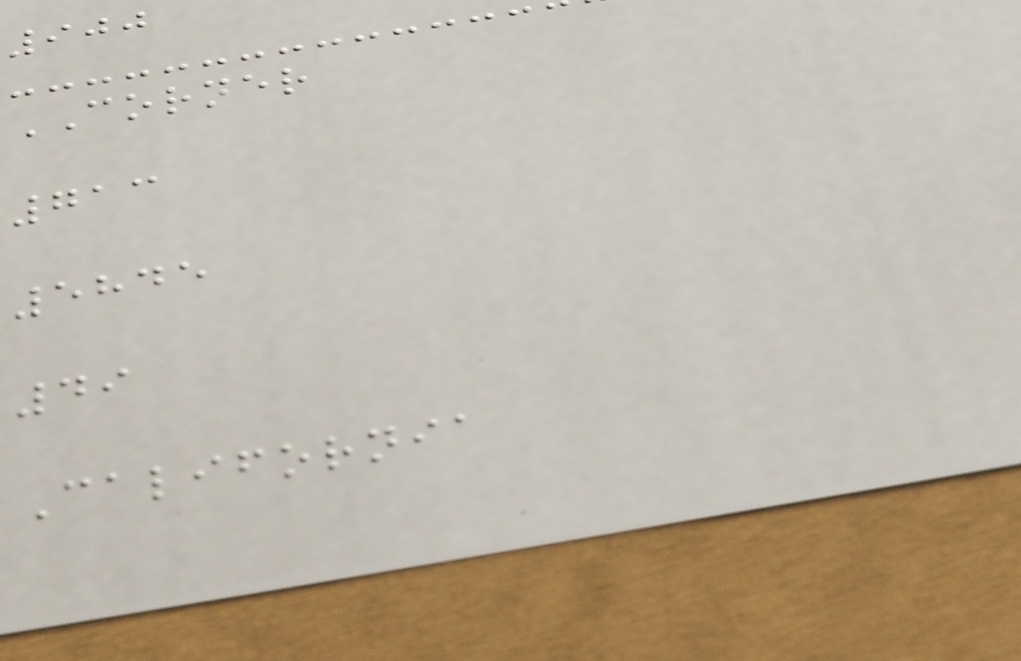900
CORNER
713
5845
49
California
